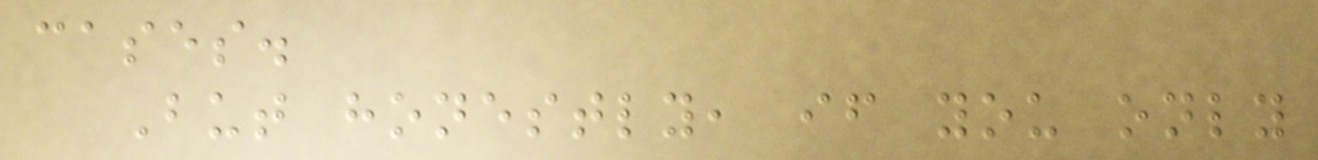cases.
But honestly, if you only
